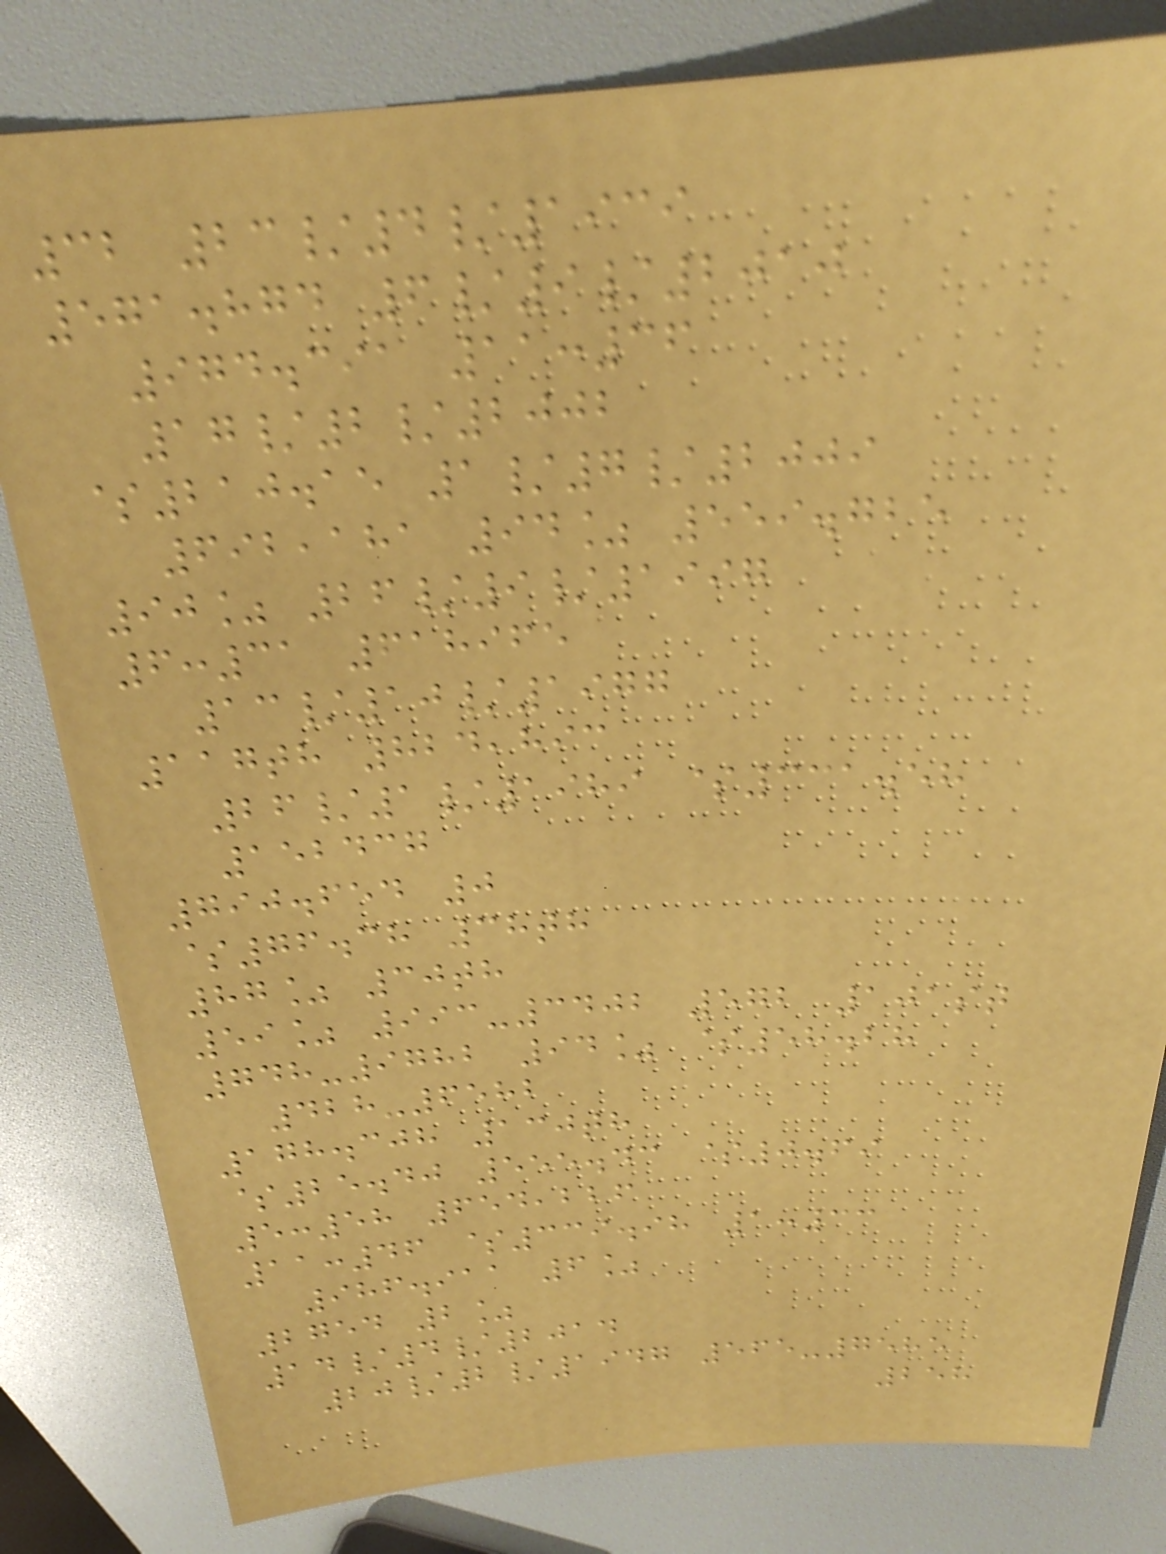32 23/4/1939
571.874 6/9/2010
974.391 11:36
17/2/2002
$210.15 1/7/2009
692,181 94% 559.725
90% 26/9/1997
6:31 618965
13/10/1977
117th 824,893
26/1/1989 $331.58
152437
790.654 0
$76.38 38th
87% 30th
59% 993-3402 572 101st
748-9782 94% $58.28
428-6582
178.308 130th
$25.40 555.43 $0.69
5:58 654,226
11:46 $339.98 1:33
986.911 6%
2754 2%
14/4/2014
20/2/1947 565-7585
258
